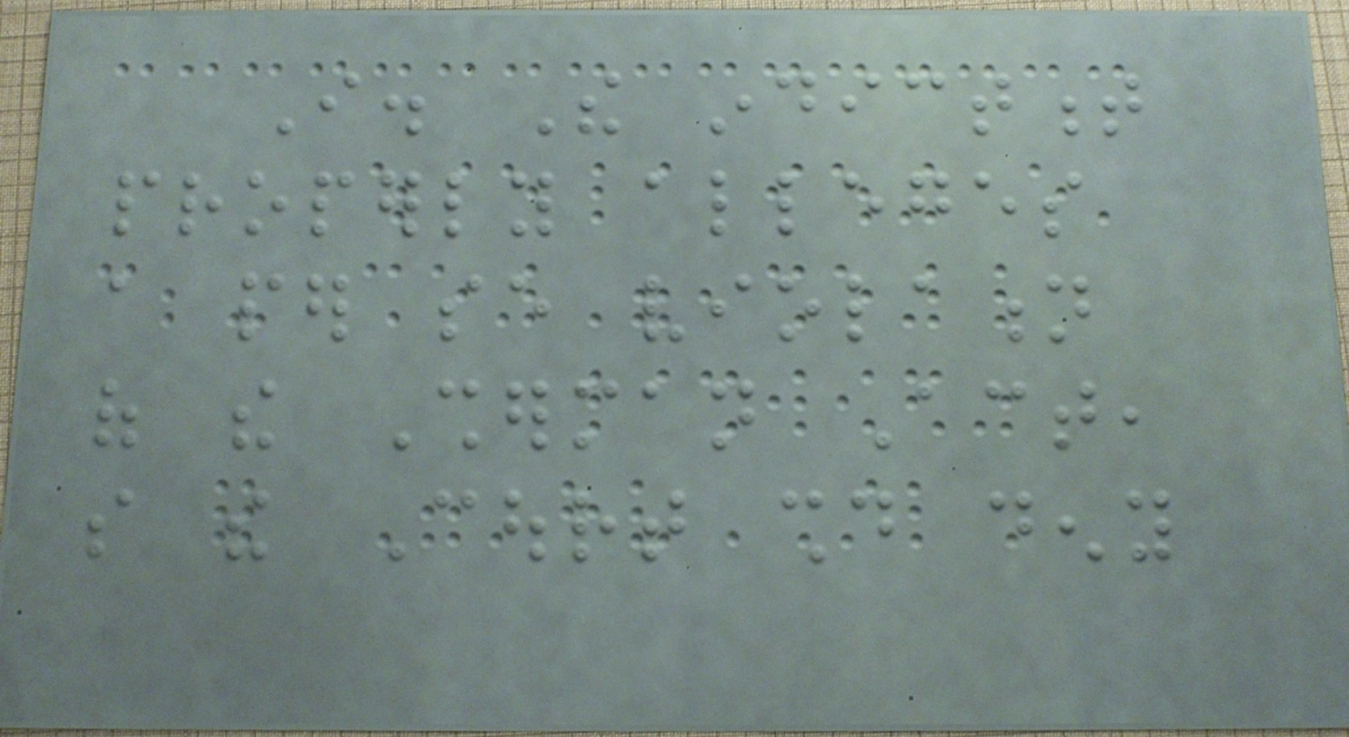I. The indictment
properly alleges
a per se violation
of the Sherman Act,
so the Court should deny
